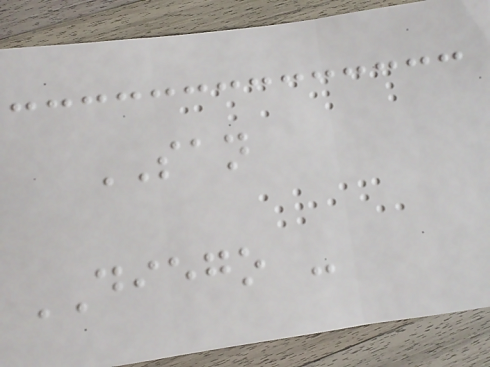SAN
DIEGO -
